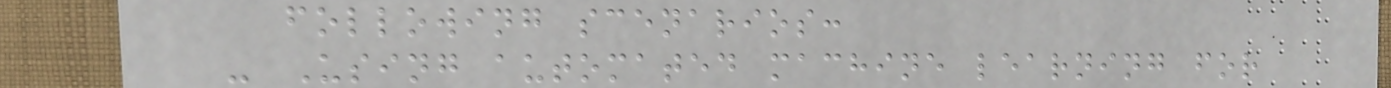following scenarios:
- Using automated machine learning for
